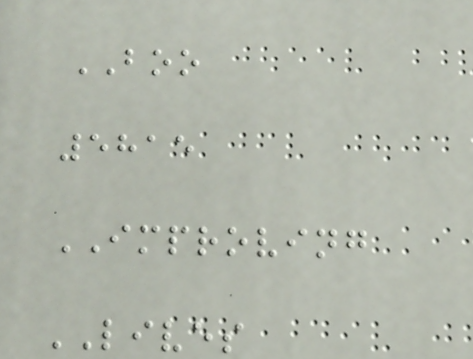BOO
5815
IMPROVING
LIVES
